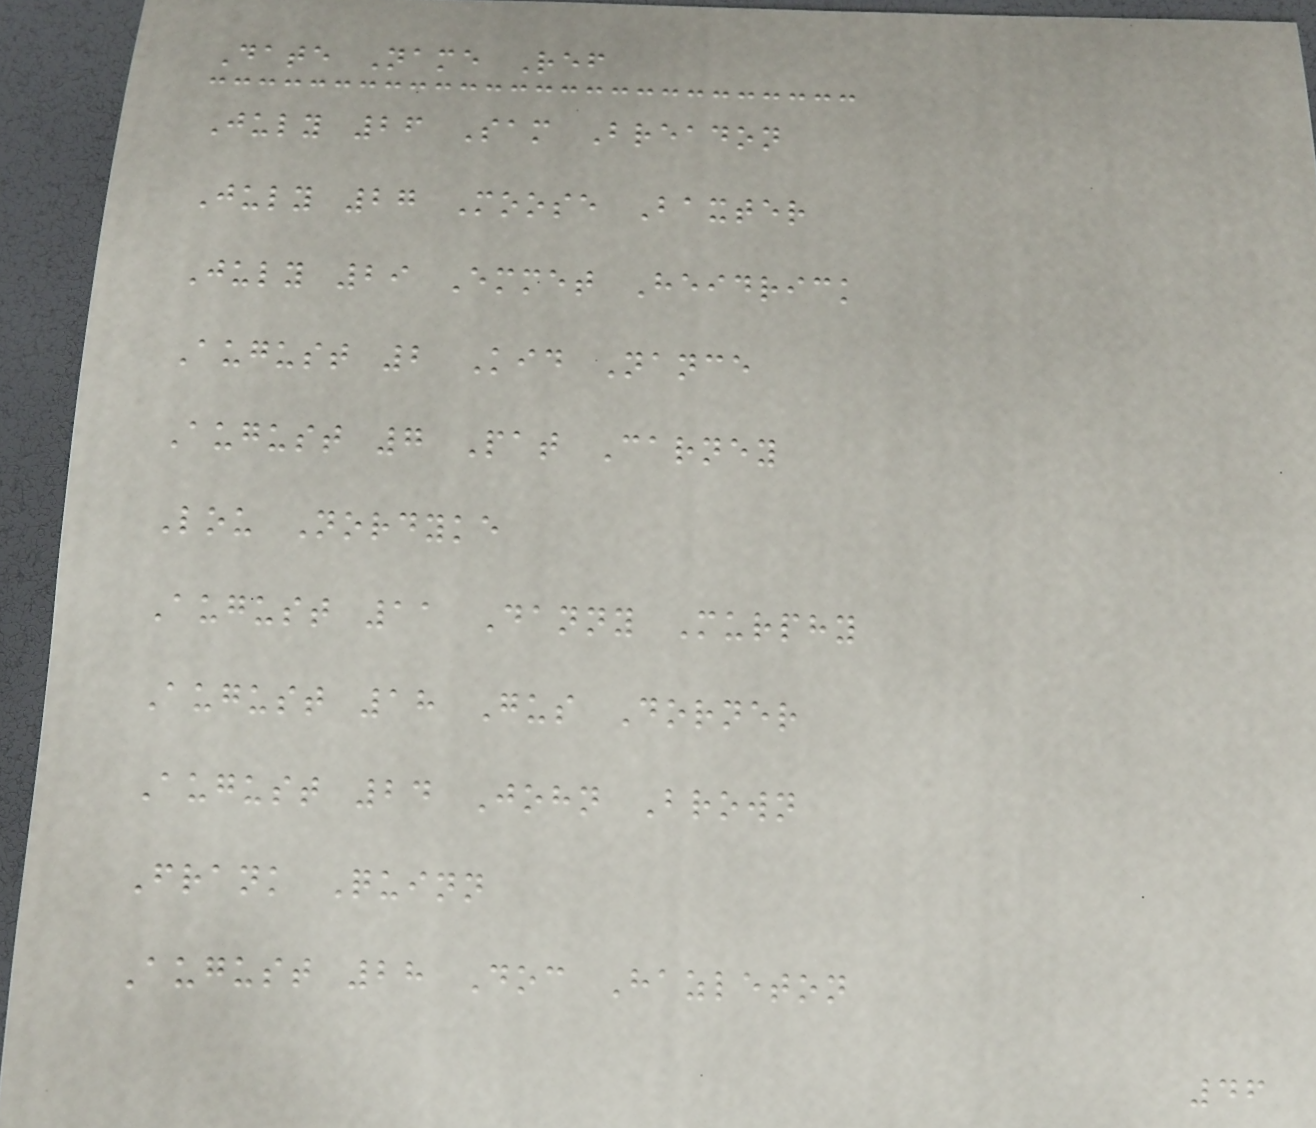Date Name Ref
July 26 Sam Breadon
July 27 Moose Baxter
July 29 Emmet Heidrick
August 2 Kid Nance
August 7 Pat Carney
Lou Nordyke
August 11 Danny Murphy
August 18 Gus Dorner
August 24 John Brown
Frank Quinn
August 28 Doc Hazleton
46
